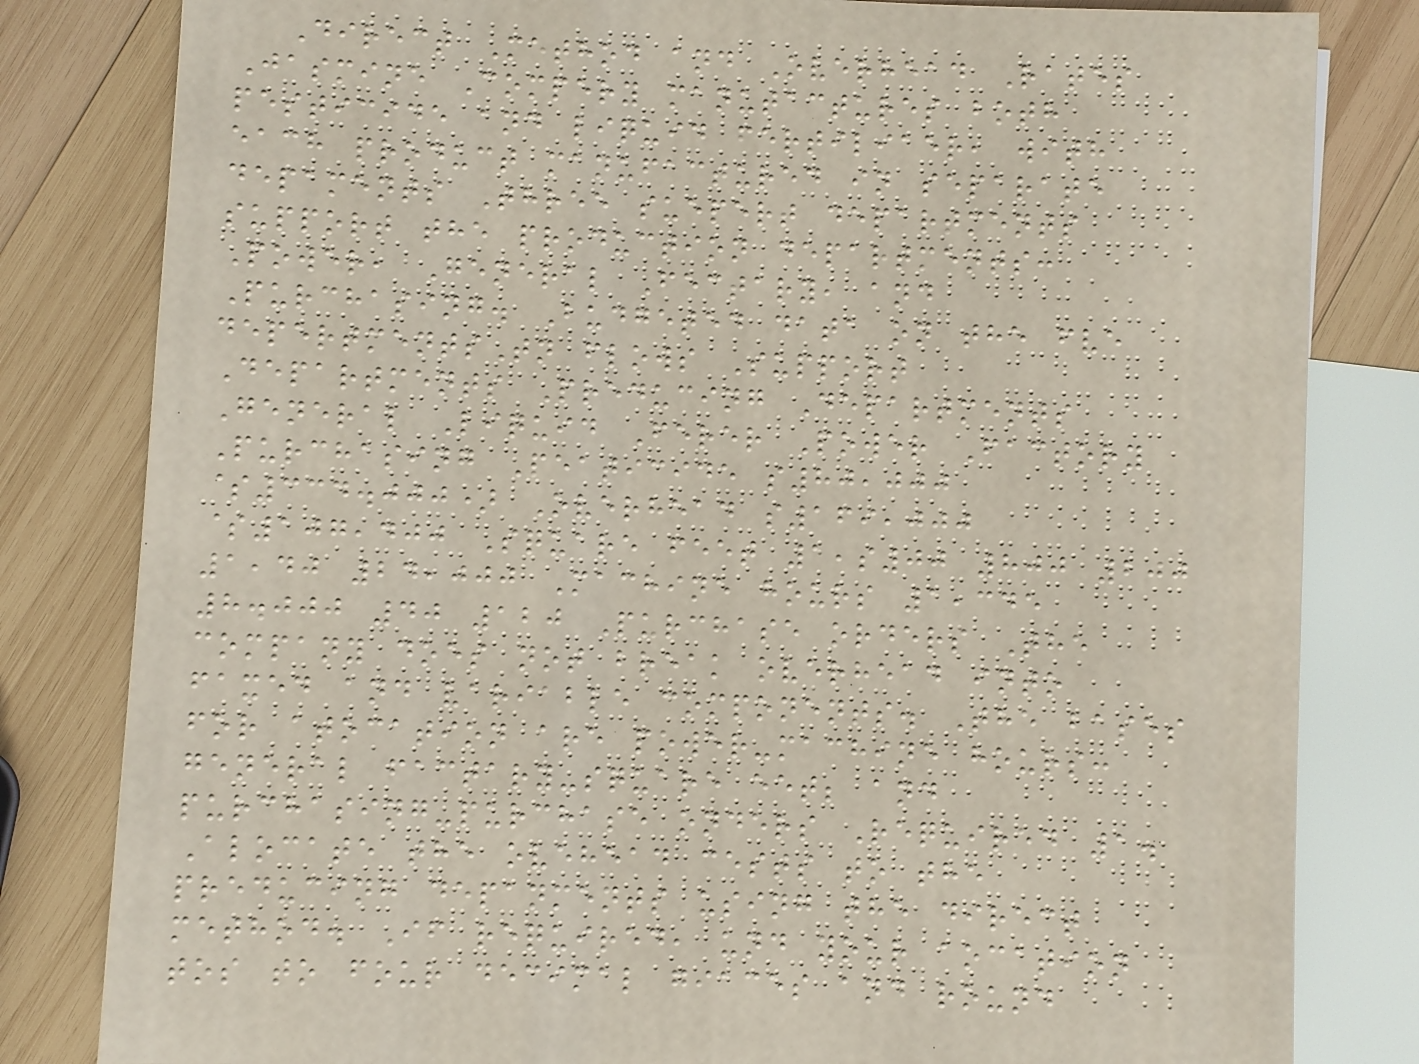Direct Method and Overhead Rates
Jasmine Compery manutactures both
pesticide and liquid fertiliaer, with
each product manufactured in separate
depaments Three suepert departments
support the production departments:
Power, General Fectary, and
Purchasing. Budgeted data on the fve
depertmentsTn flows Support
Departments Preducing Departments
General Liquid Ferer Power Factory
Purchasing Peaticide s80,000
$334.000) Overhead s169,000
$107,400 Square feet 1,s00 800 200
1,40 24,000 Machine hours 1,345
8.000 40 120 Purchase orders The
company does not break overhead into
faxed and variable components. The bases
for atocation are power-machine hours:
general factary-square eet; and
purchasing-purchase onders Required 1.
Alocate the ovehead cests to the
preducing depanments using the direct
method. If required, und your aocation
tos to four decimal giaces and round
